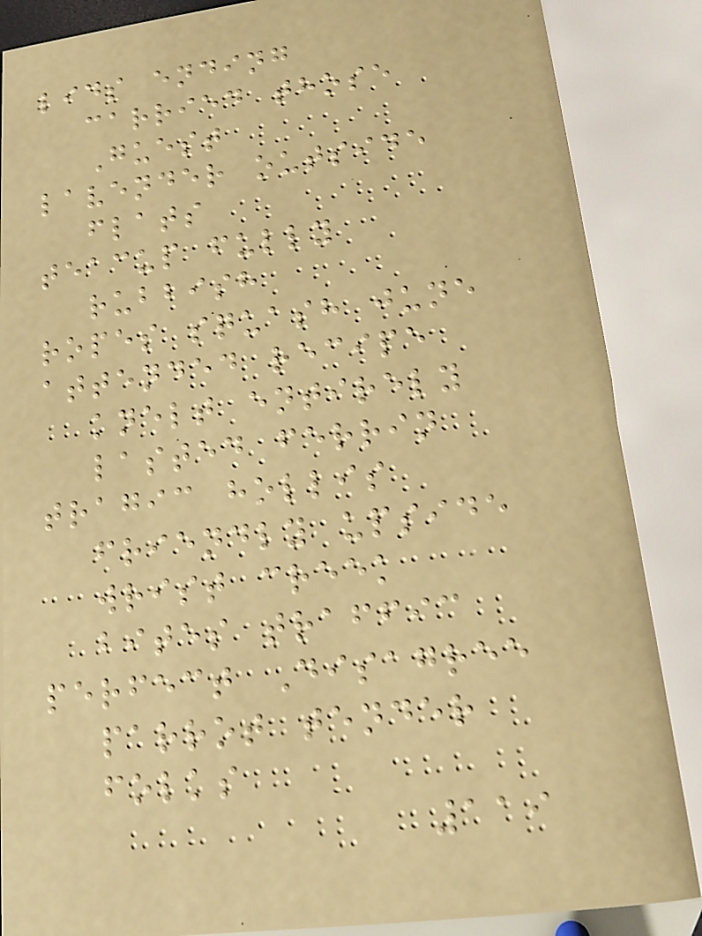lids ending
carried those
Guest
lavender outside
flats
teacup fully
rubbish
ropes squash june
attended recipe
knelt entirely
lasted ferrin
tragic hollis
friendly upside
wrist creek
bites traffic
perfect Disagree
parrot tender
folks
119
